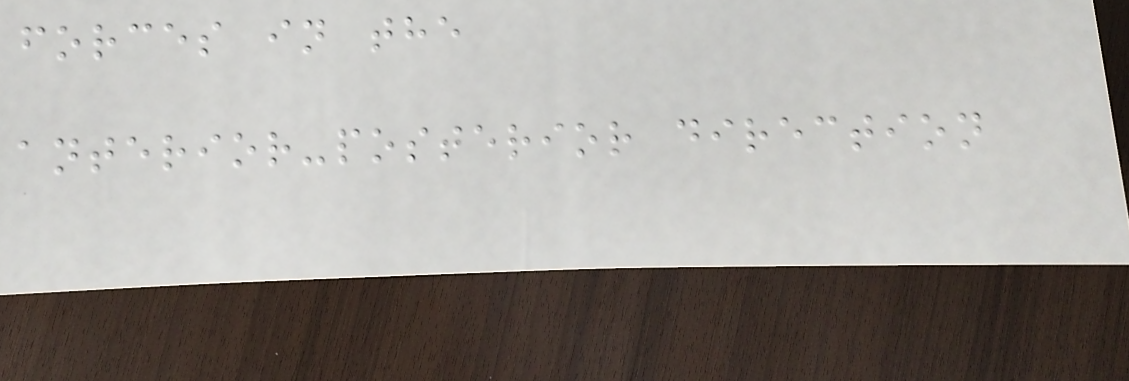forces in the
anterior-posterior direction
